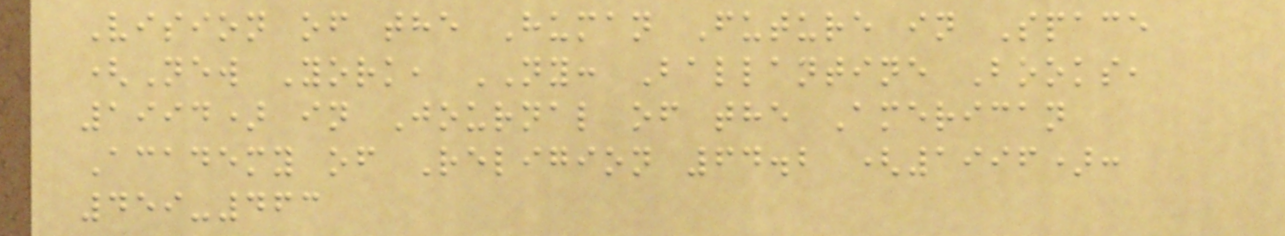Vision of the Human Future in Space
(New York, NY: Ballantine Books,
1994) in Journal of the American
Academy of Religion 64.2 (1996):
459-463
